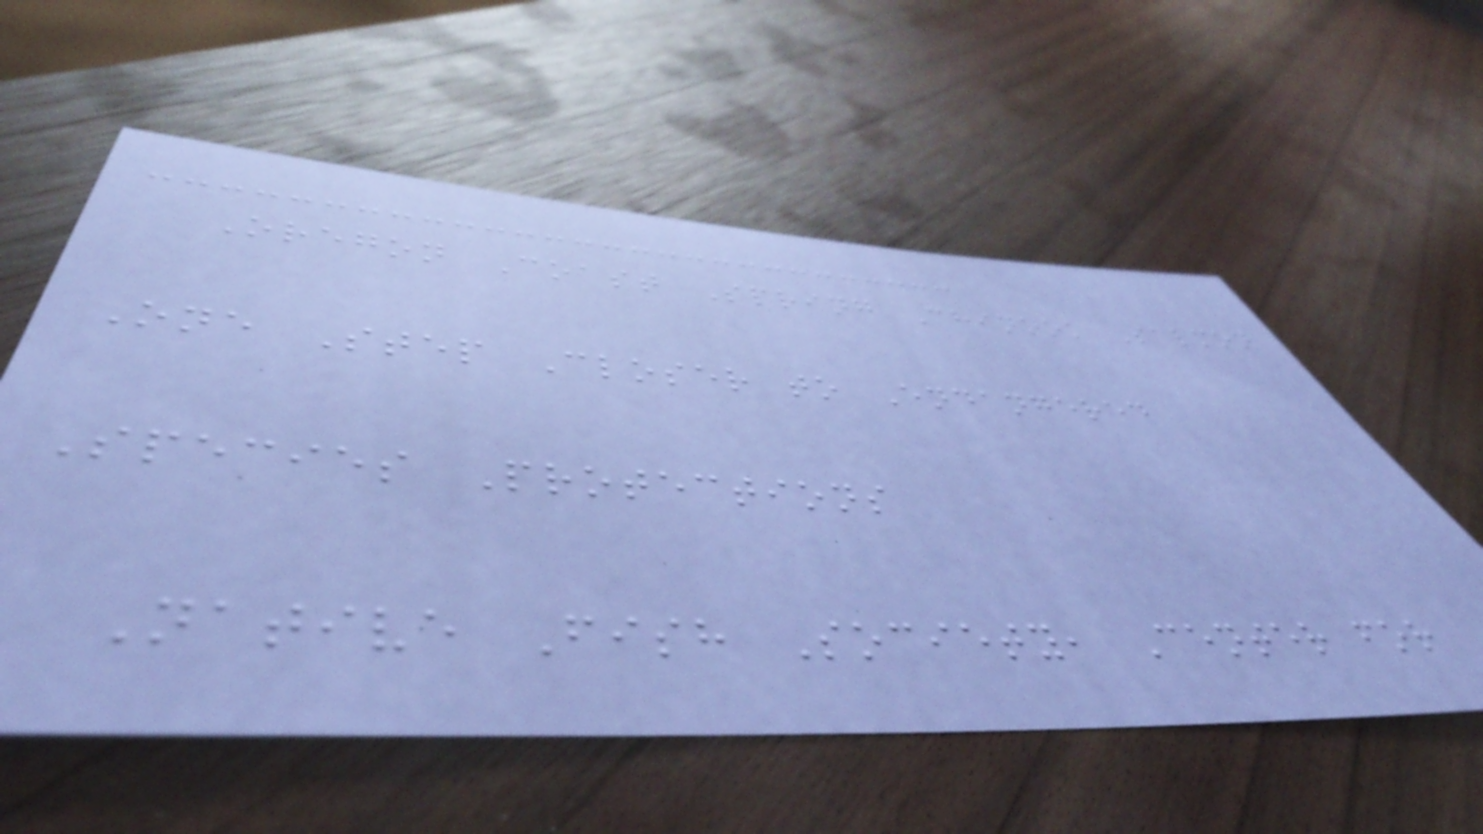Oregon Coast Spring Chinook Salmon
One Step Closer to Endangered
Species Protections
Native Fish Society, Center for
